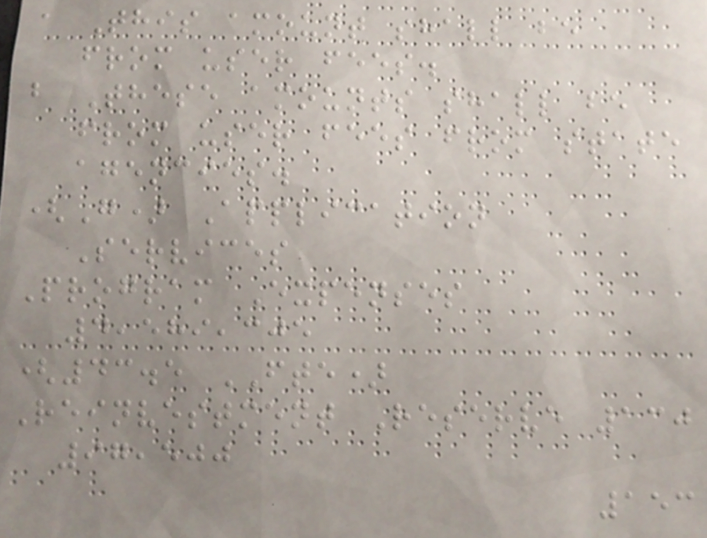a This amount shall be
from user fees.
b These amounts shall be
from user fees from state
agencies.
(G) Application
Services
Program Expenses
4,589,305
(43.5 FTE)
Reinvestment Reserve 130
97,500
153
